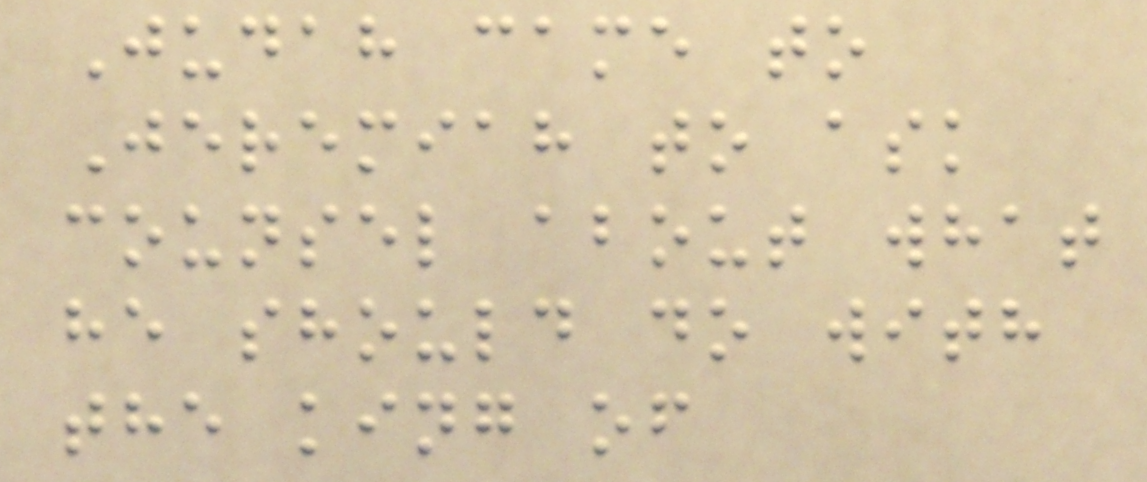Judah came to
Jeremiah to ask
counsel about what
he should do with
the king of
